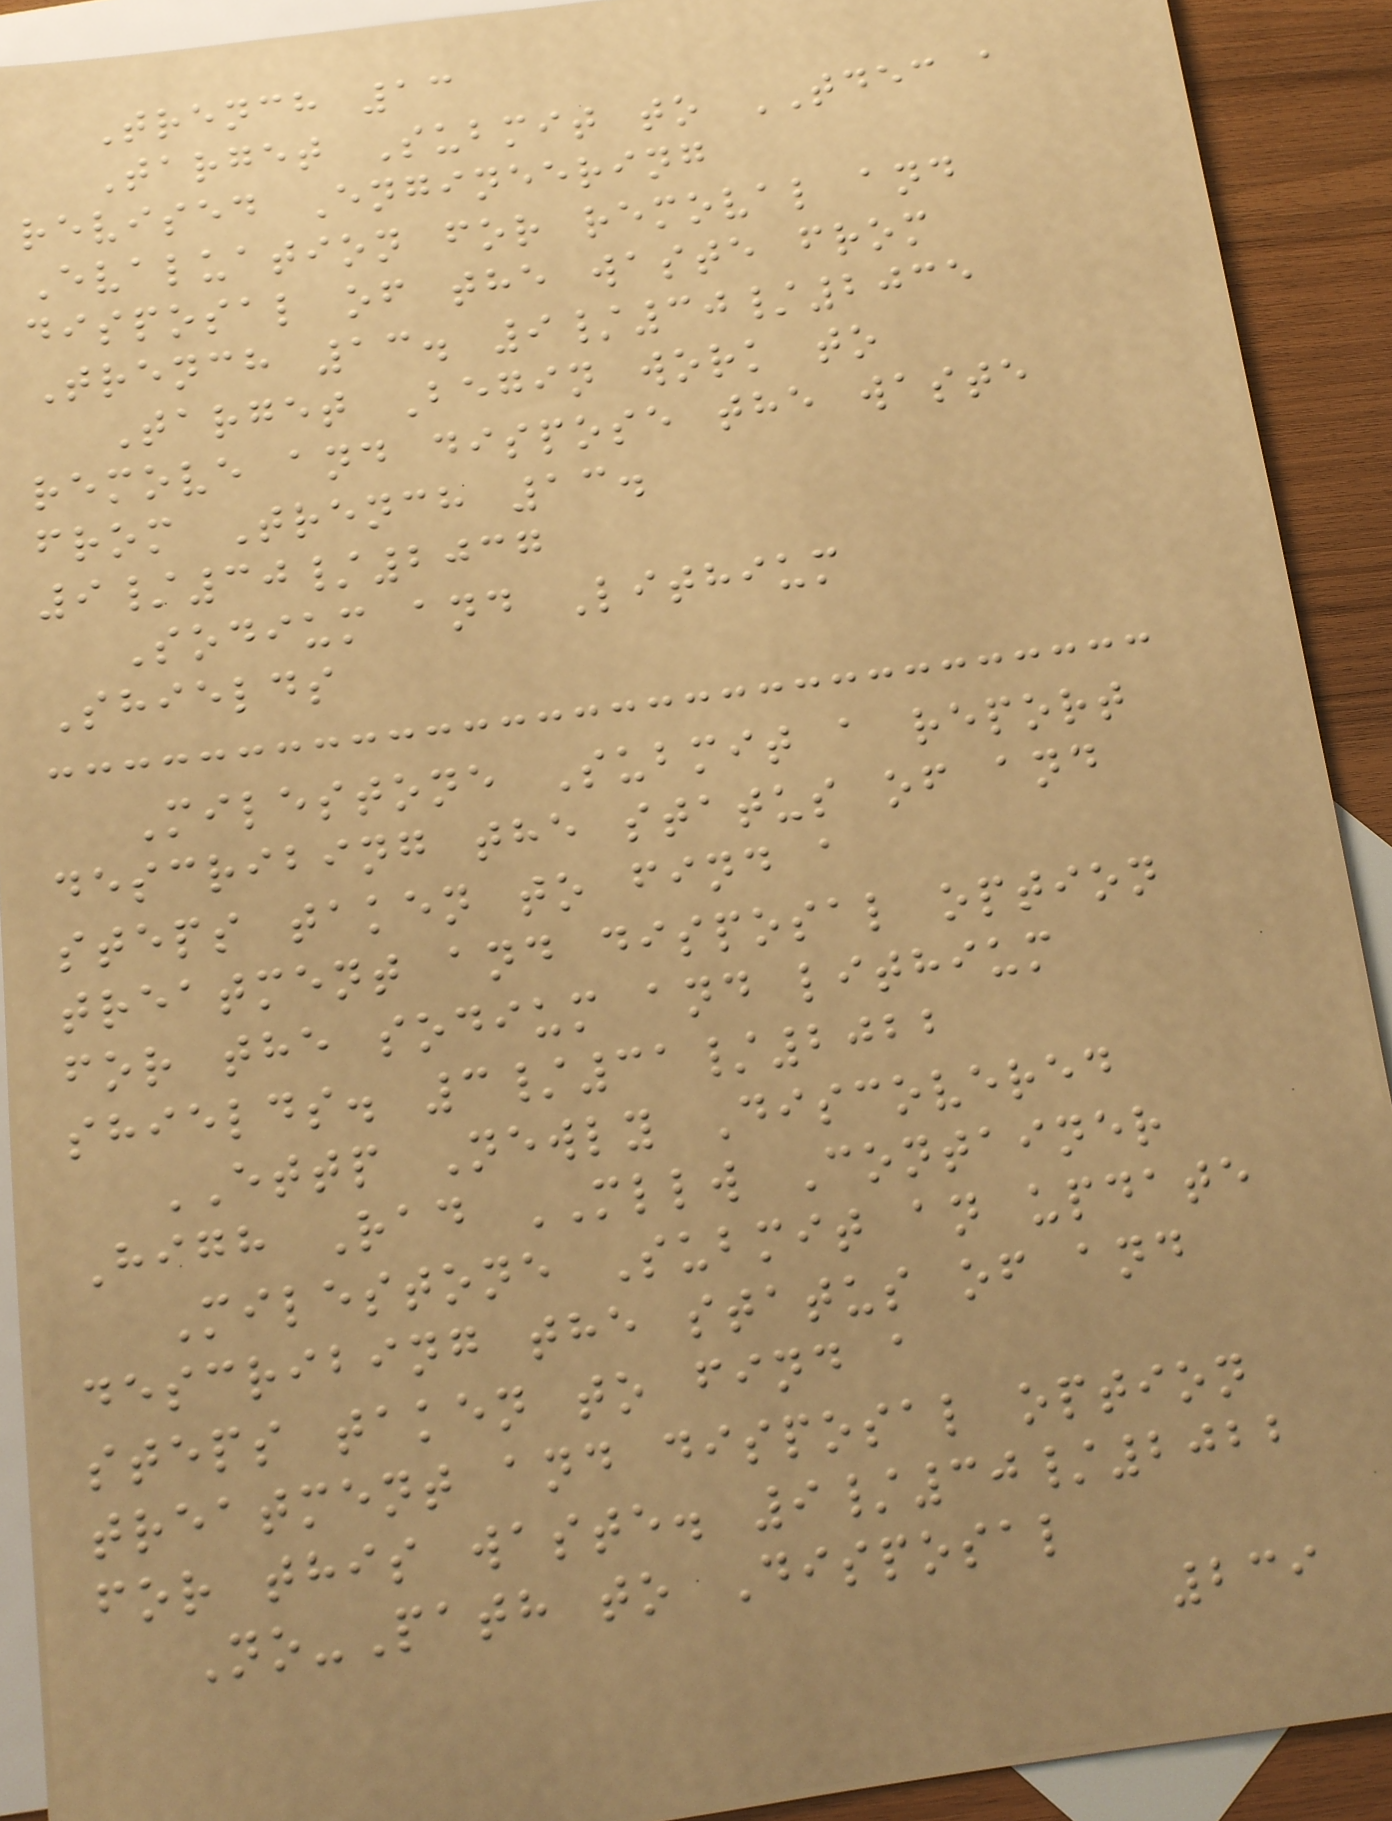Trench 13
Target Submit to TDEC a
revised Engineering
Evaluation for removal and
disposal of the waste from
Trench 13. 9/30/2035
Target Begin work to
remove and dispose the waste
from Trench 13.
9/30/2037
Sodium and Lithium
Shields
Milestone Submit a report
describing the status of and
steps taken to find a
treatment and disposal option
for the sodium and lithium
shields. 3/31/2022
ETTP Newly Discovered
High Rad MLLW Container
Milestone Submit an update
describing the status of and
steps taken to find a
treatment and disposal option
for this waste. 9/30/2022
No-Path to Disposal
239
